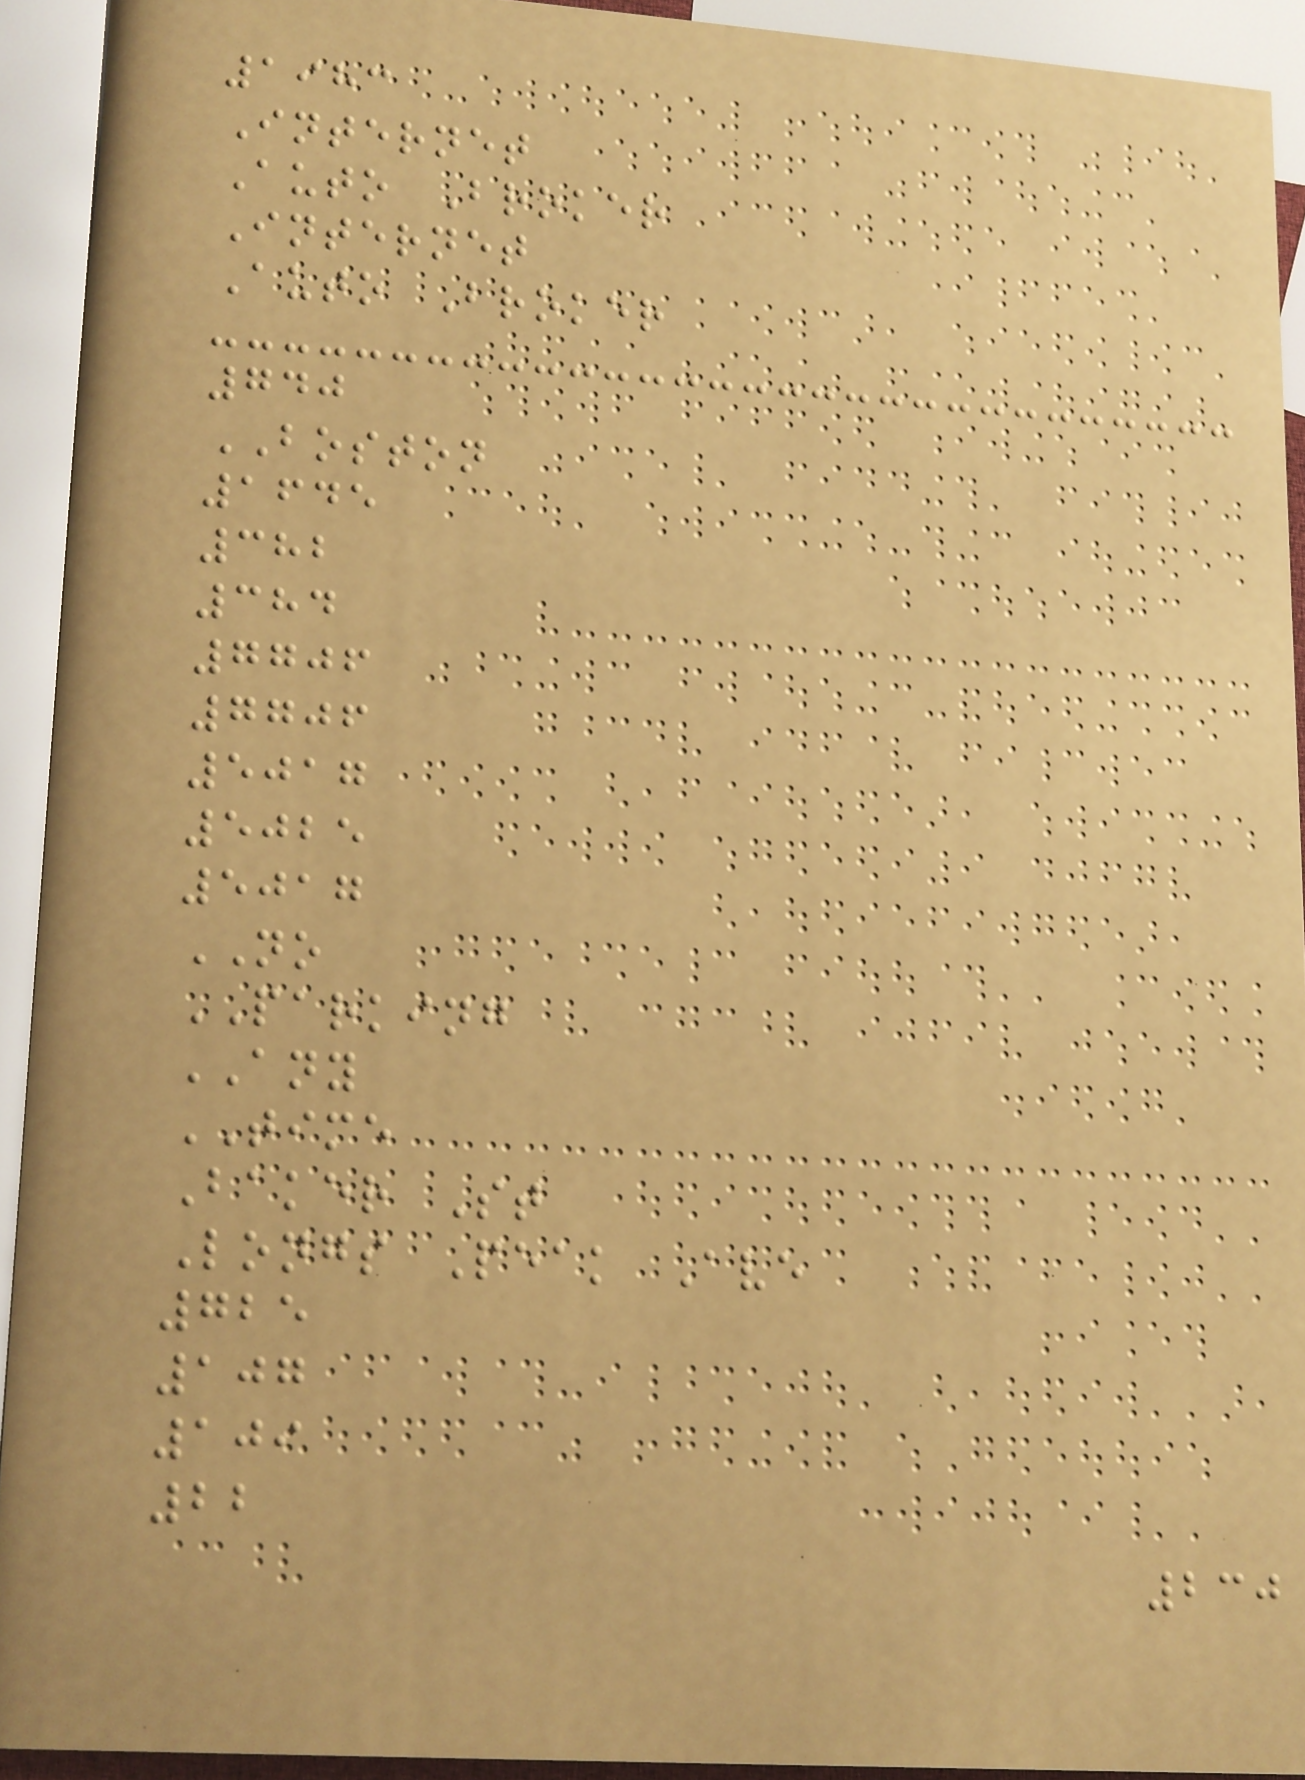1983
Internet
Auto Broker
Internet
Auto Broker
740
BOSTON
1645
382
384
7706
7706
5017
5025
5017
NO
PARKING
ANY
TIME
Baker St
Longs Peak Ave
725
107
109
22
230
